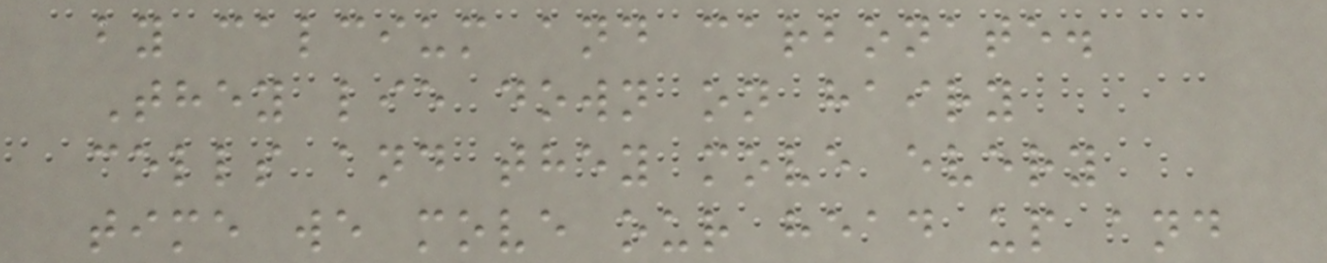by calcium and carbonate.
They lie down on hairy
cells and they move every
time we move our head up and
